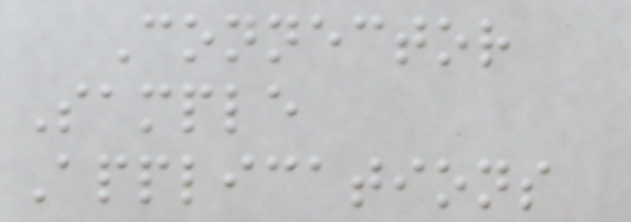Connector
Sample
Applications
